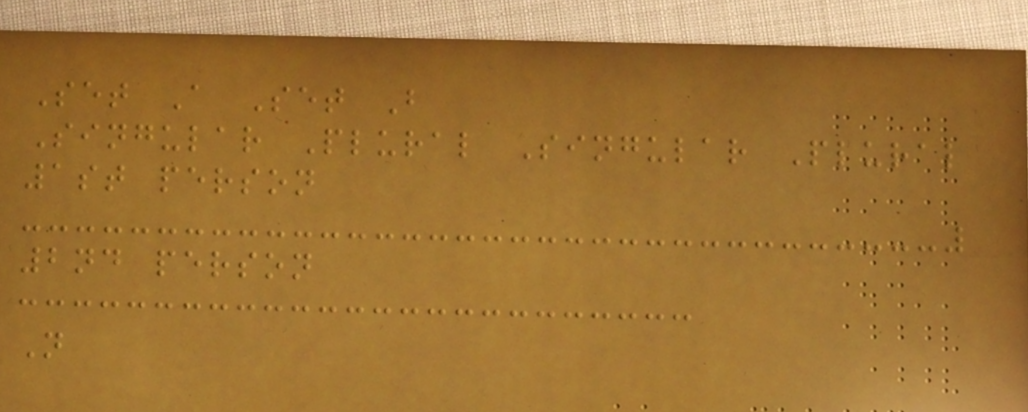Set A Set B
Singular Plural Singular Plural
1st person
2nd person
N
